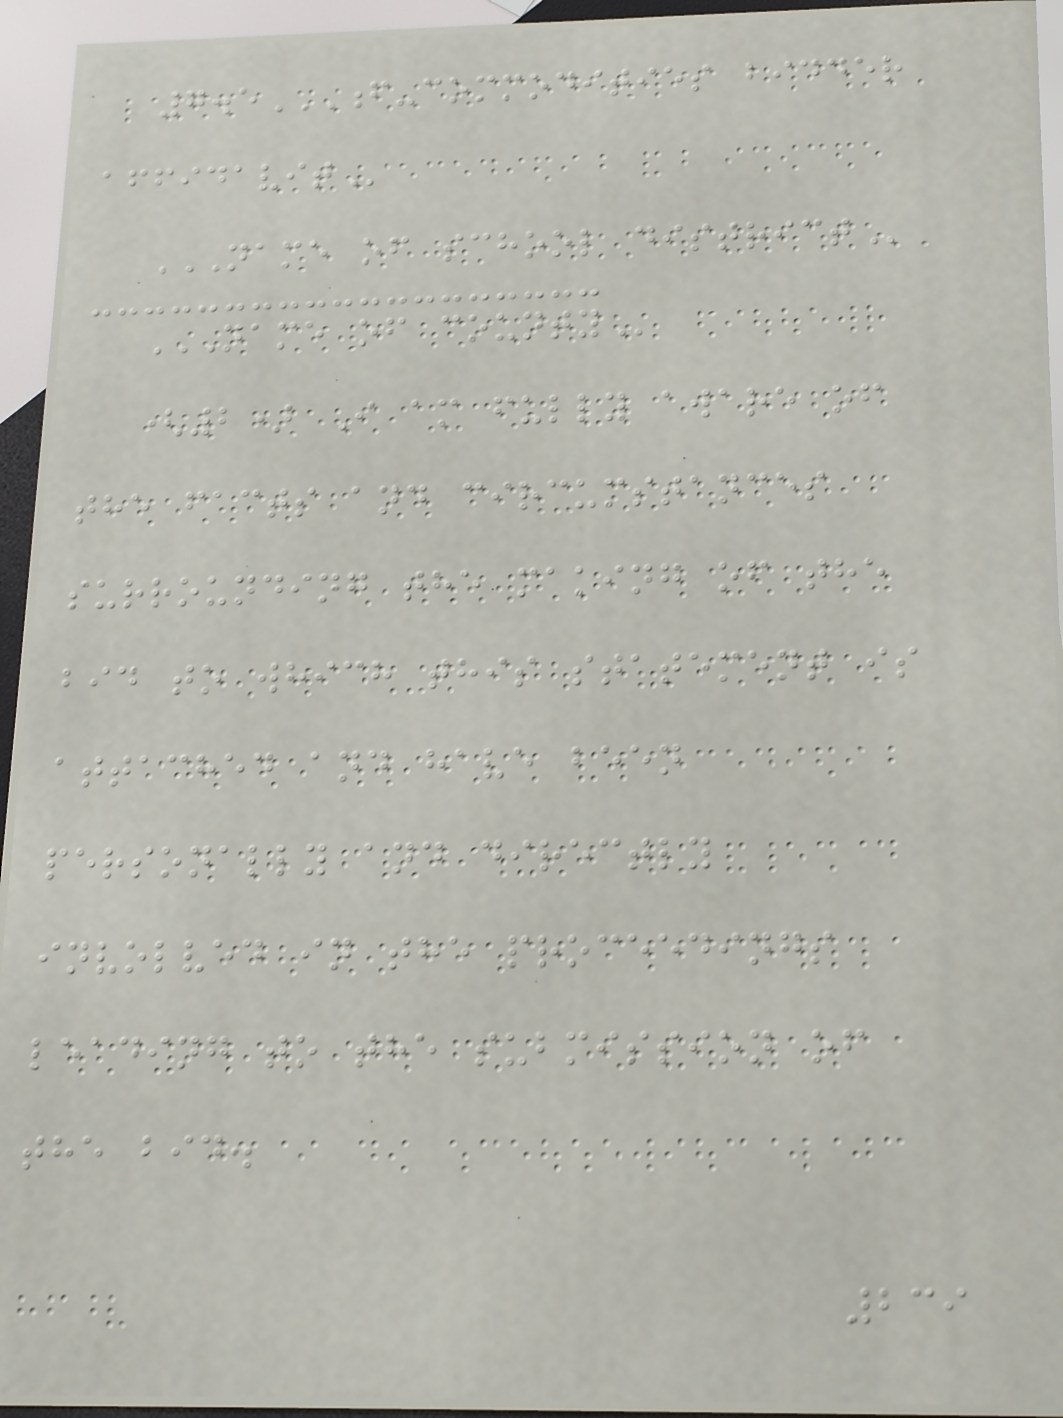7.5F-COMMODITIES BIDDER
AFFIDAVIT
NAME OF SCHOOL DISTRICT
NAME OF COUNTY
(2) I am fully aware of
the facts and circumstances
surrounding the making of the
bid to which this statement is
attached and have been
personally and directly
involved in the proceedings
leading to the submission of
the bid.
239
